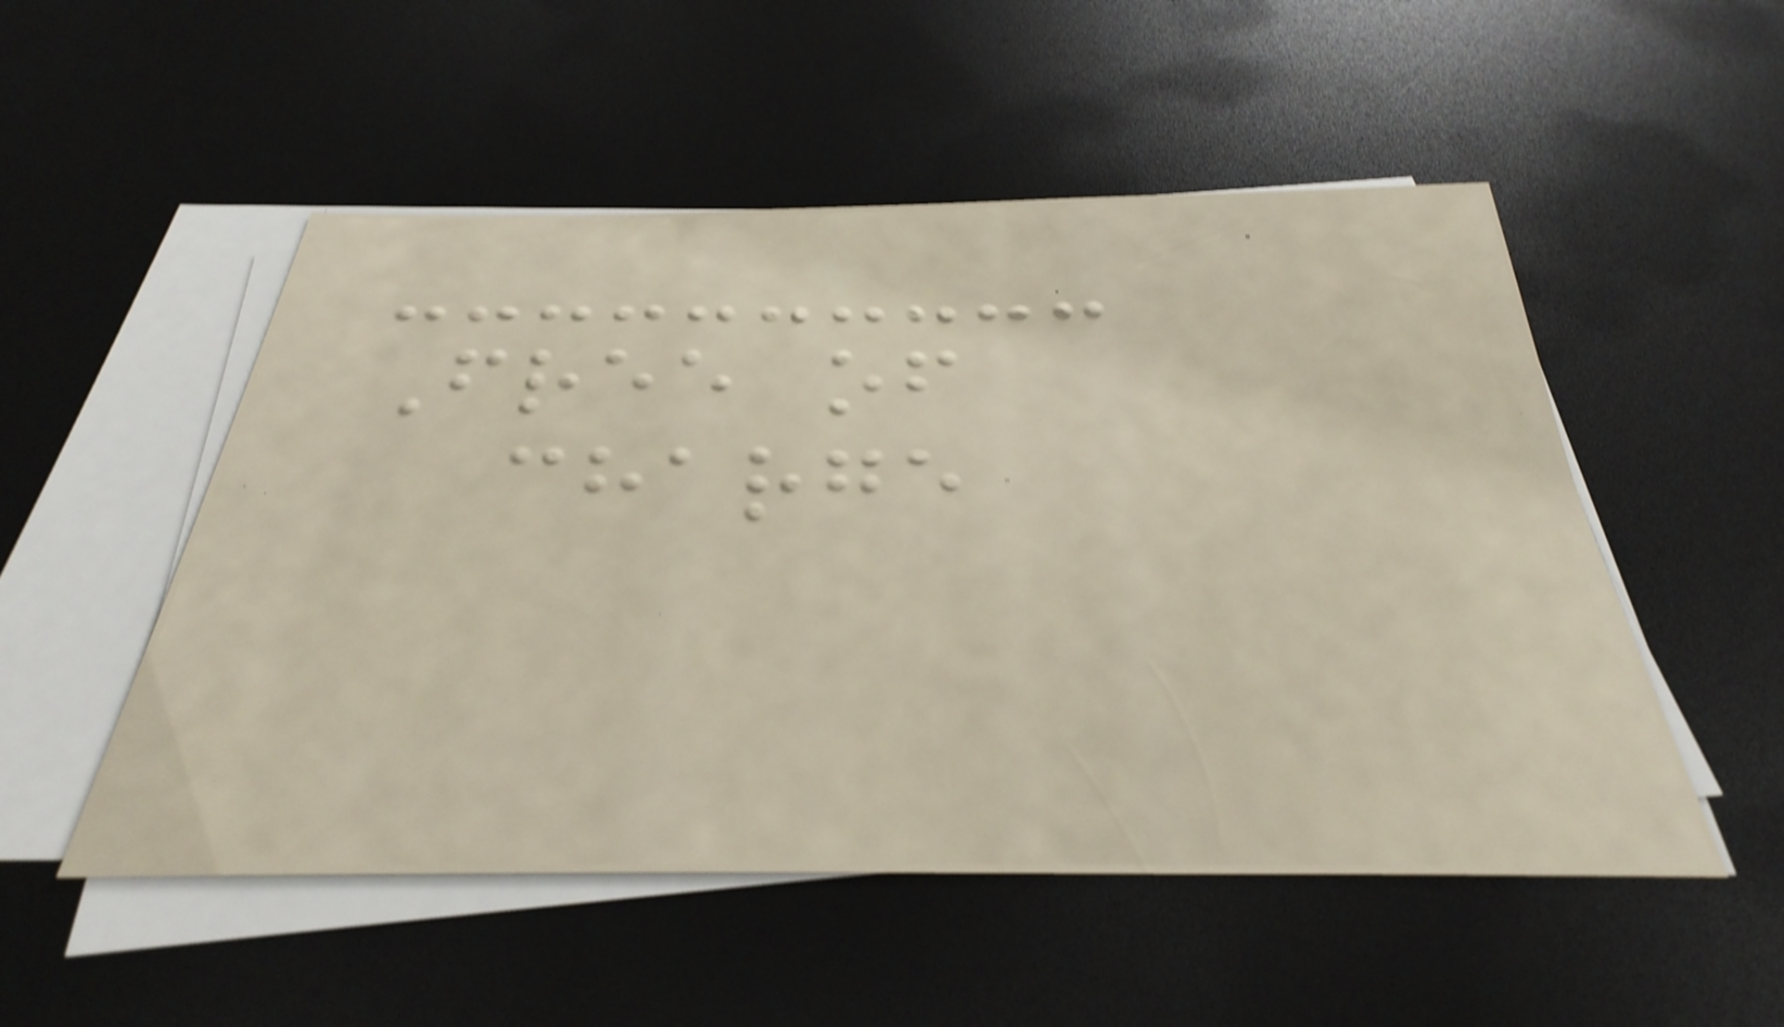Free of
charge
